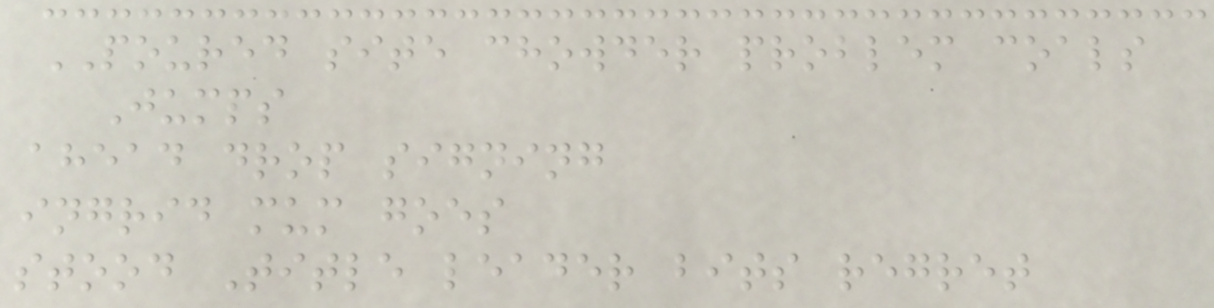POURED site chowder problem coals
Jumps
ahead drop signing
ingrid mum goes
stood Title leader bits regret
